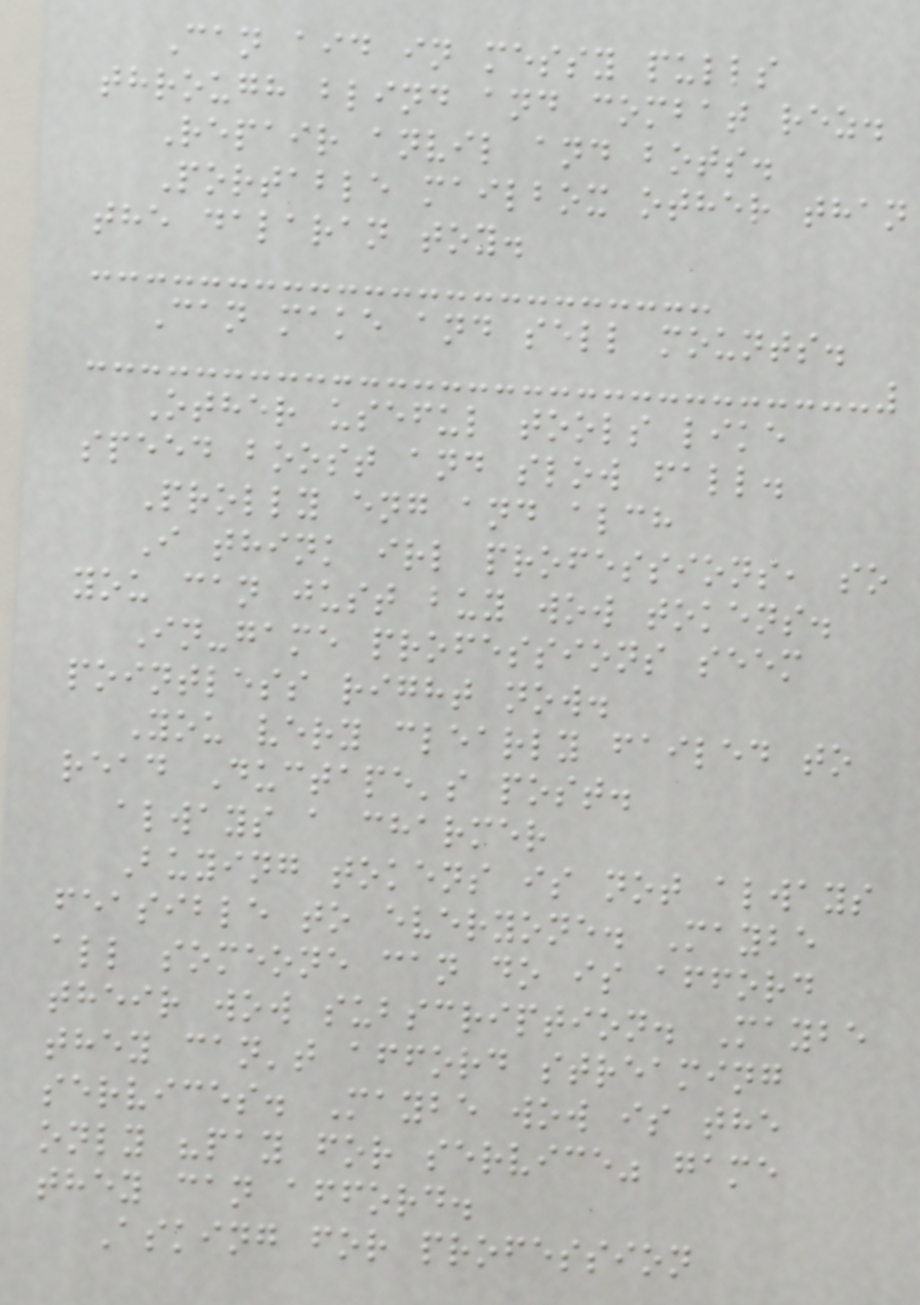Can aid in messy pulls
through blind and combat rez.
Repair anvil and bots.
Portable mailbox other than
the dalaran toy.
Can make and sell mounts.
Other useful tools like
speed boost and slow fall.
Prolly eng and alch
I think irl professions, so
you can just buy wow tokens.
In-game professions seem
pointless right now.
You very clearly failed to
read Ductape's post.
always a charmer
Buying tokens is not always
feasible to everyone. Maybe
all someone can do is afford
their wow subscription. Maybe
they can't afford streaming
services. Maybe wow is the
only "pay for service" game
they can afford.
Asking for profession
